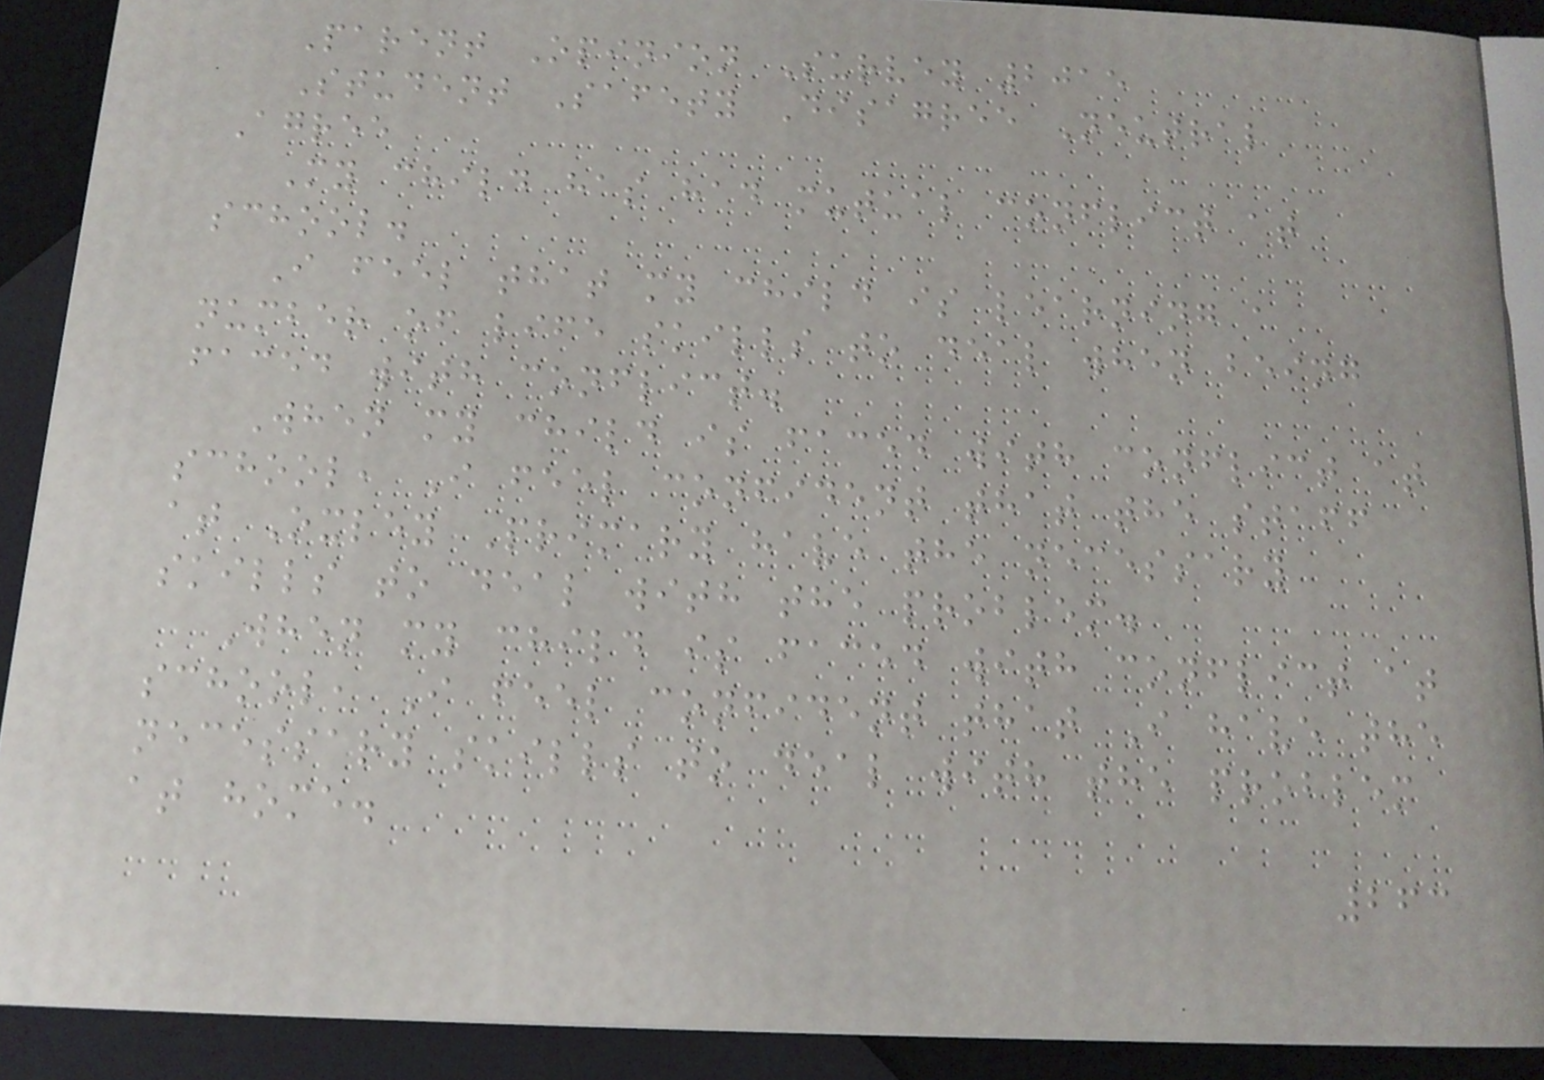Parent Opinion Survey 2015
Student Safety Disagree Neutral
Agree
My child has had mutual conflict at
school.
I feel that my child is learning a
number of life skills to deal when being
faced with conflict.
When my child is faced with conflict at
school, I feel confident that the staff
at Oxley Primary have the necessary
skills to deal with the problem.
When my child is faced with conflict at
school, I feel confident that I have the
necessary skills to deal with the problem
at home.
263
